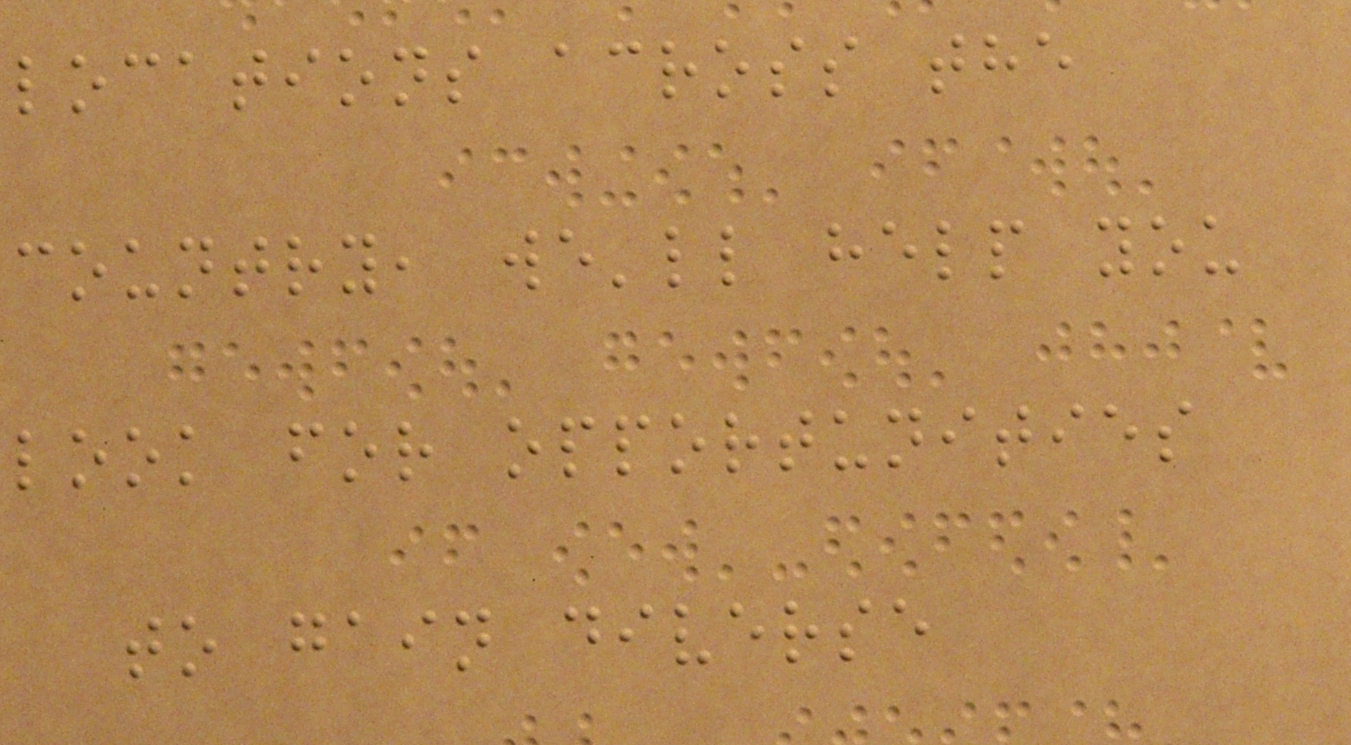locations across the
country, we'll help you
look for opportunities
to gain diverse
